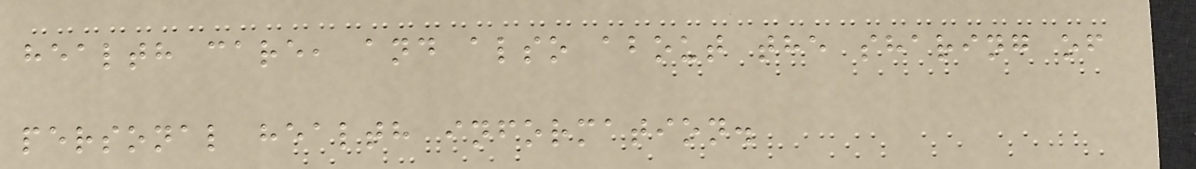health care, and also about the sharing of
personal health information.
